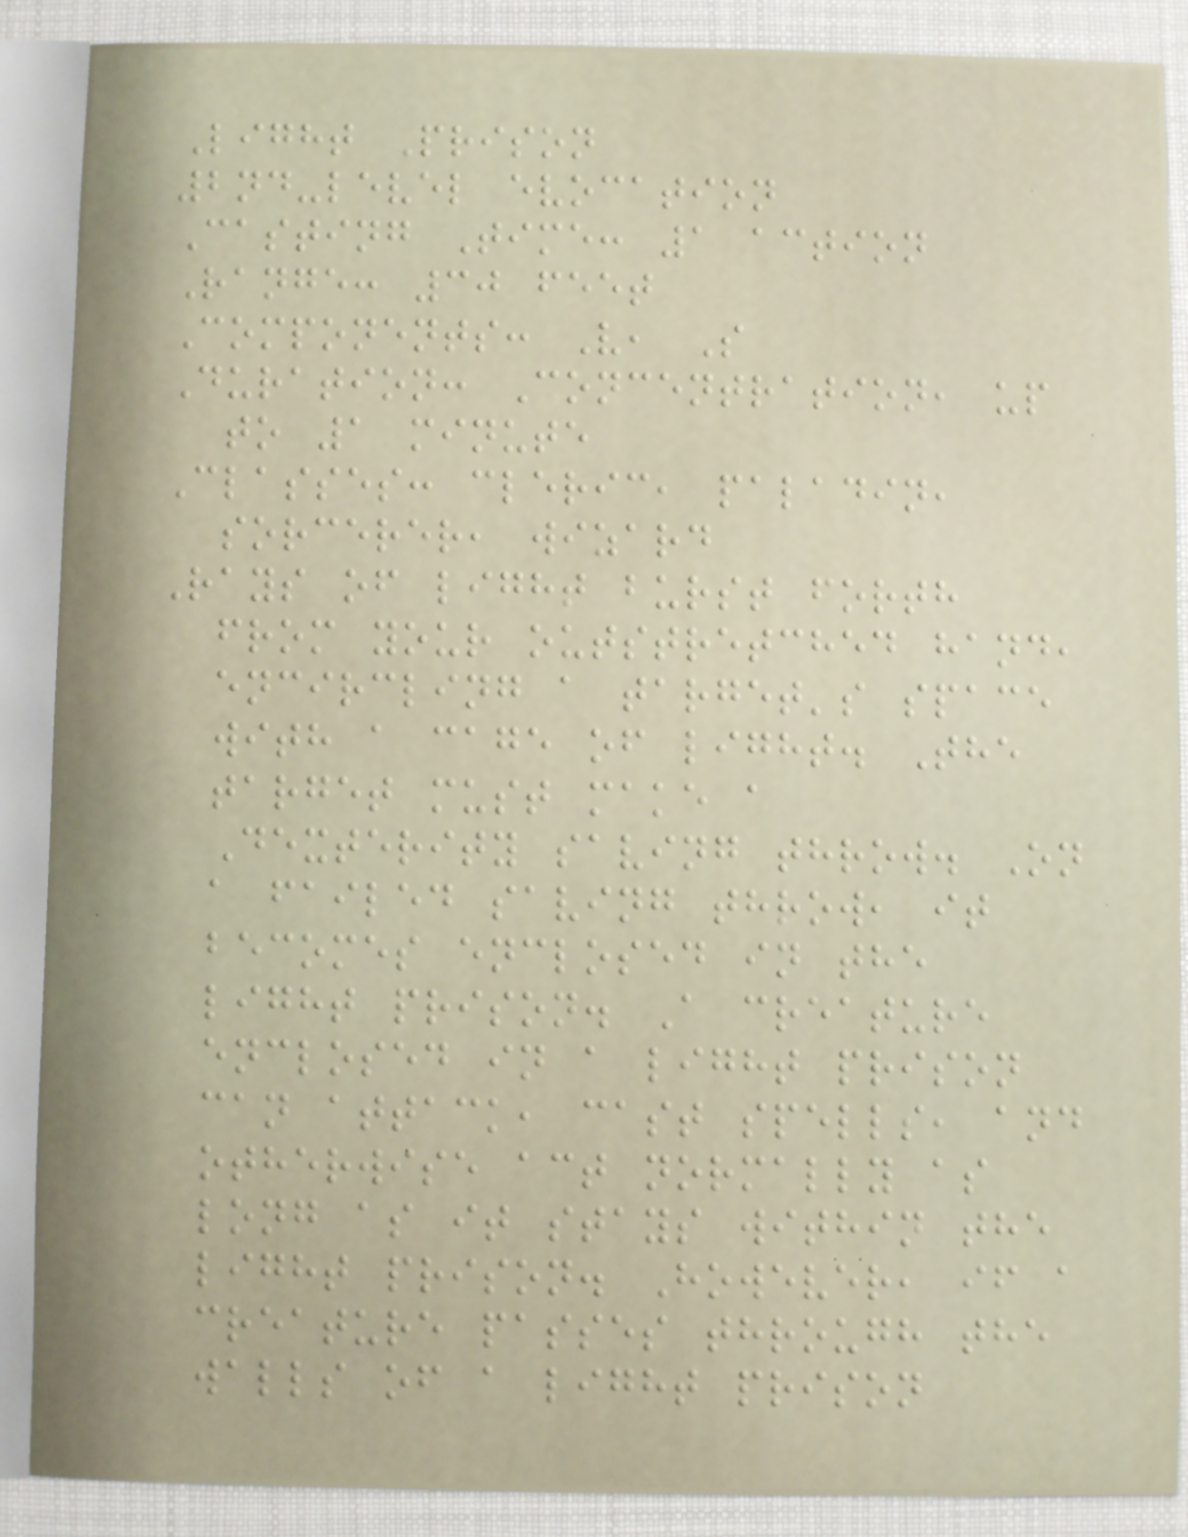Light Prison
2nd-level evocation
Casting Time: 1 action
Range: 30 feet
Components: V, S
Duration: Concentration, up
to 1 minute
Classes: cleric, paladin,
sorcerer, wizard
Rays of light burst forth
from your outstretched hand,
encircling a target's space
with a cage of light. The
target must make a
Dexterity saving throw. On
a failed saving throw, it
becomes enclosed in the
light prison. A creature
enclosed in a light prison
can attack, cast spells, and
otherwise act normally as
long as it stays within the
light prison. However, if a
creature passes through the
walls of a light prison
